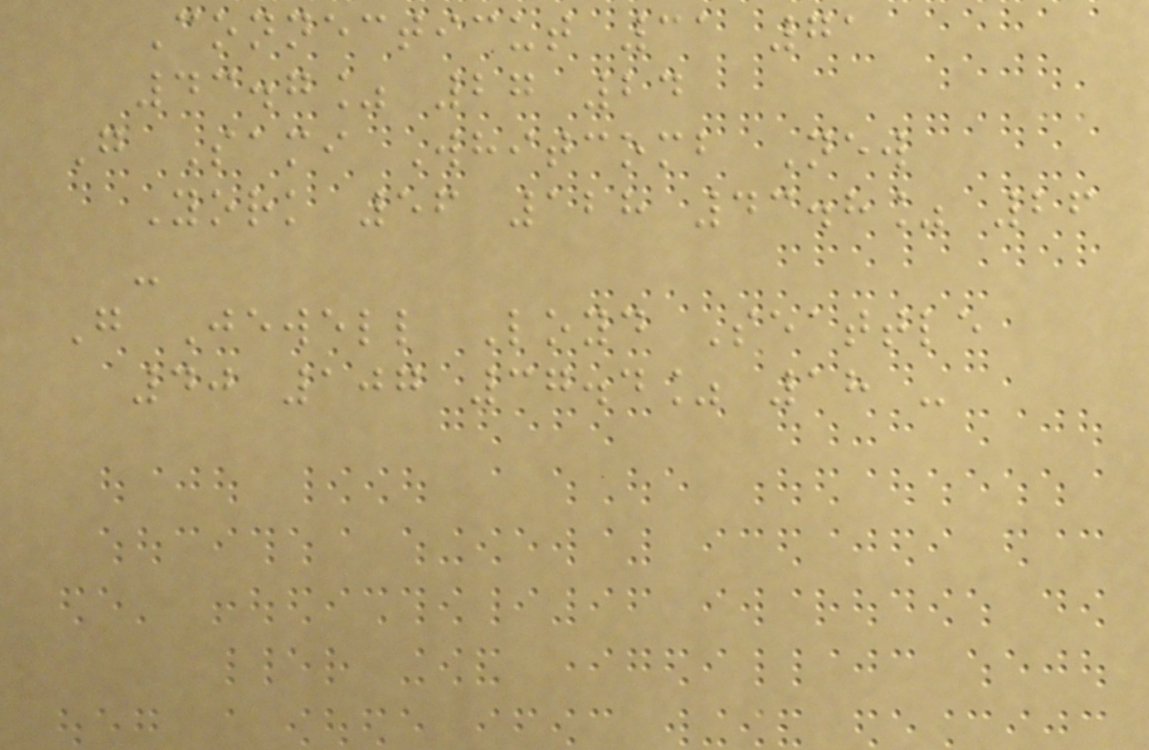Connecticut 31 71
43.7% 27 24
G Sami Whitcomb New
York 56 128 43.8% 26
-
G Jewell Loyd Seattle
40 107 37.4% 18 -
